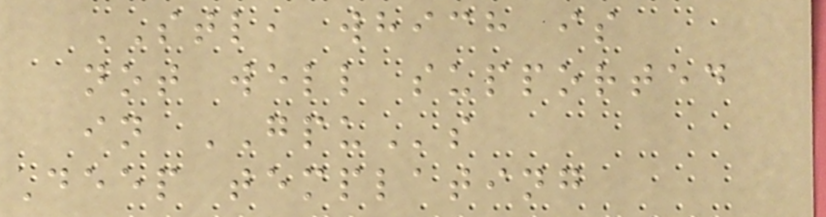STL, which is
not well supported
in GPUs
Deep templating
